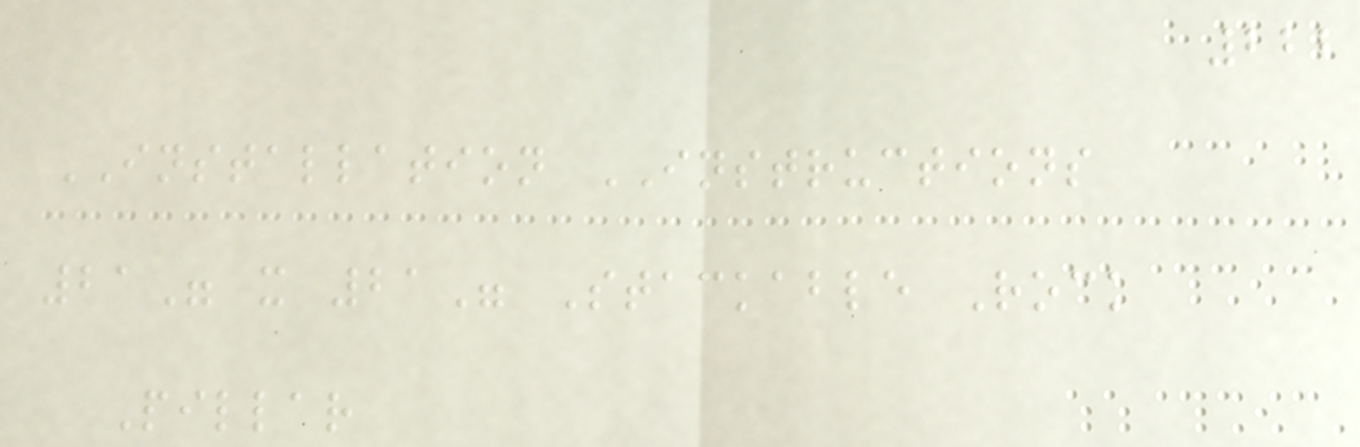222
INSTALLATION INSTRUCTIONS
21" x 21" Stackable Rock
Pillar
